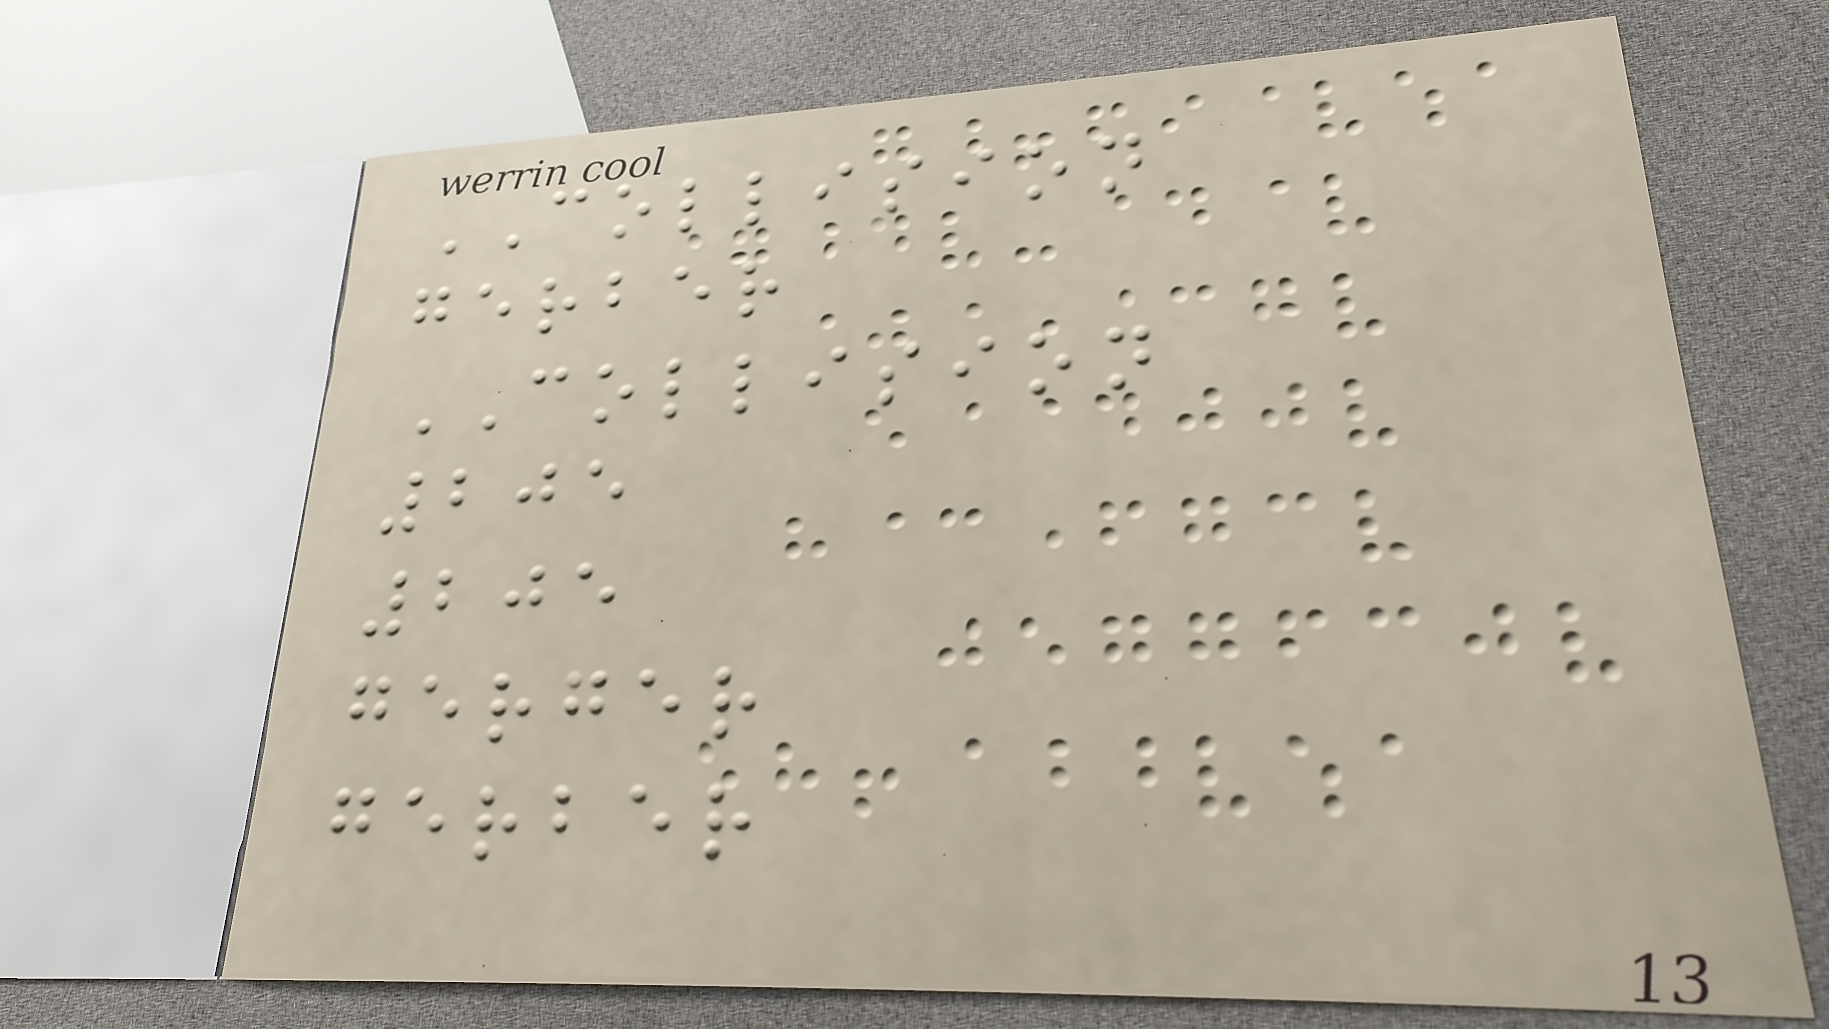COLLISION
gerber
COLLISION
205
205
gerger
gerber
